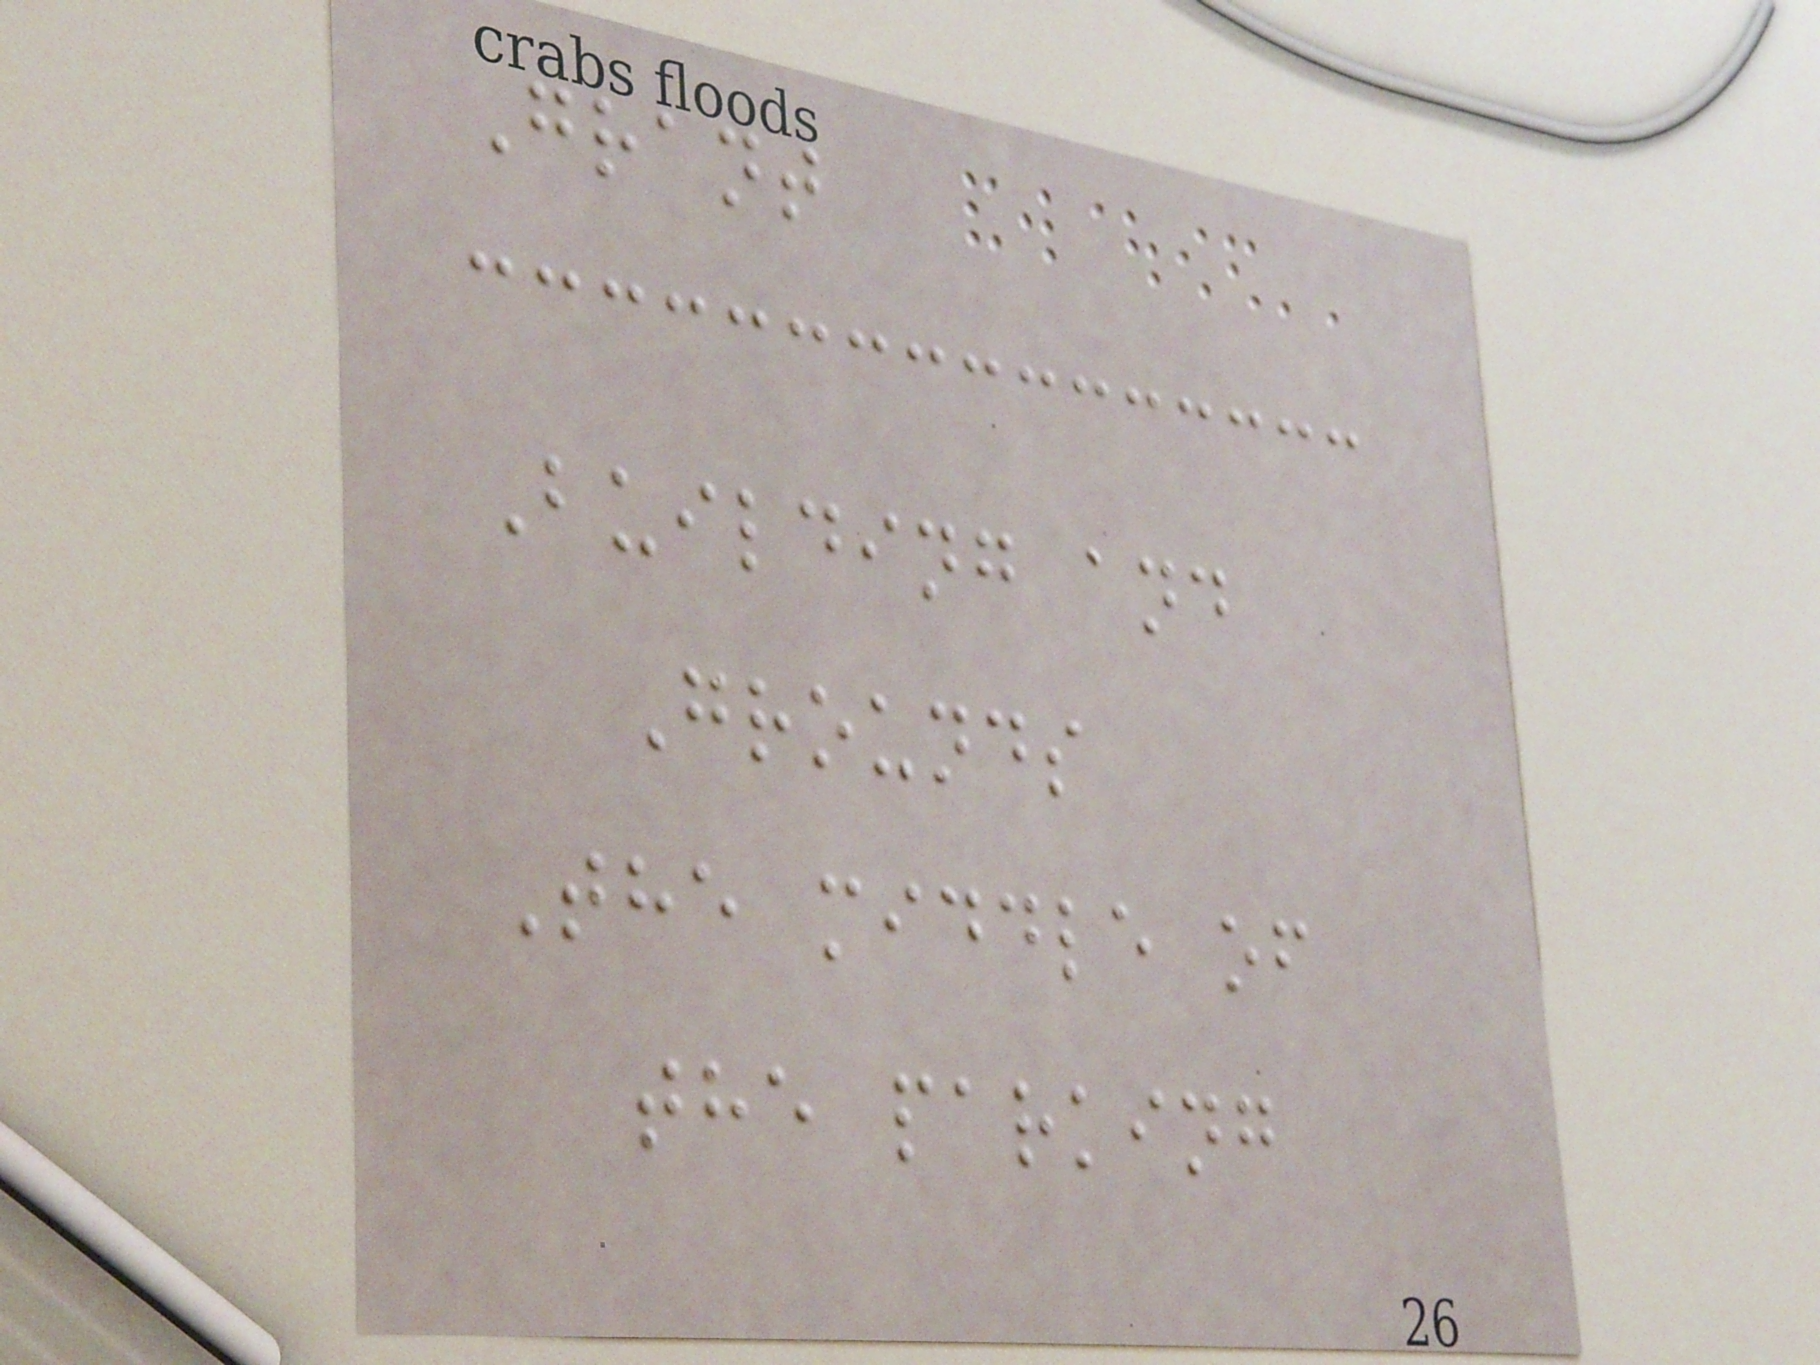Grant
Building and
Grounds
The middle of
the parking
